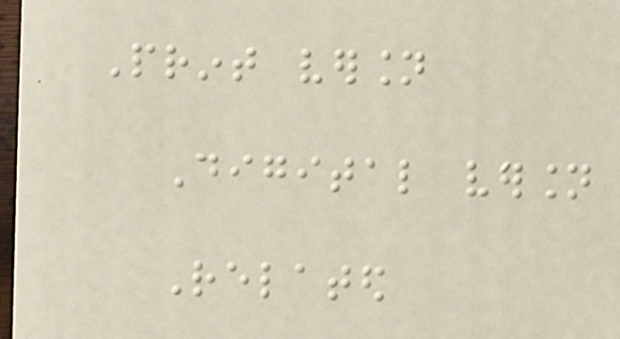Print version
Digital version
Related
